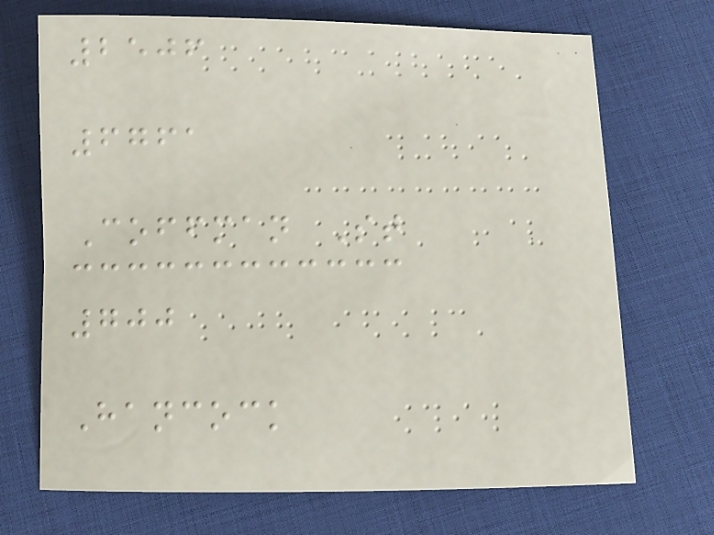2506
6761
Coffman St
700
Hancock
